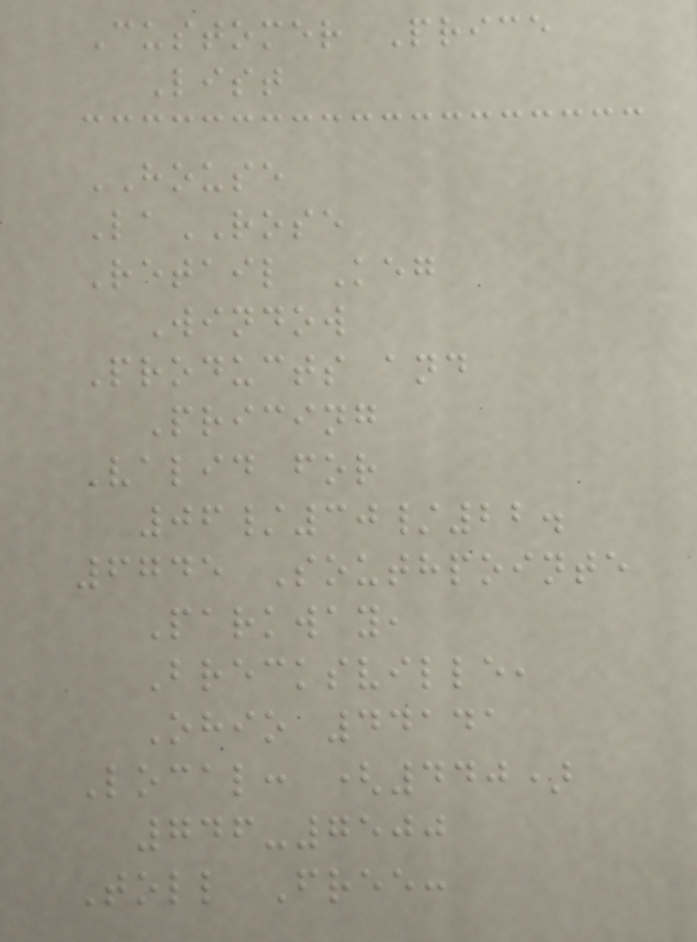Customer Price
List
HOUSE
LaROSE
Retail Keg
Window
Products and
Pricing
Valid for
06/30/22.
6745 Southpointe
Parkway,
Brecksville,
Ohio 44141
Local: (440)
746-7500
Toll Free:
